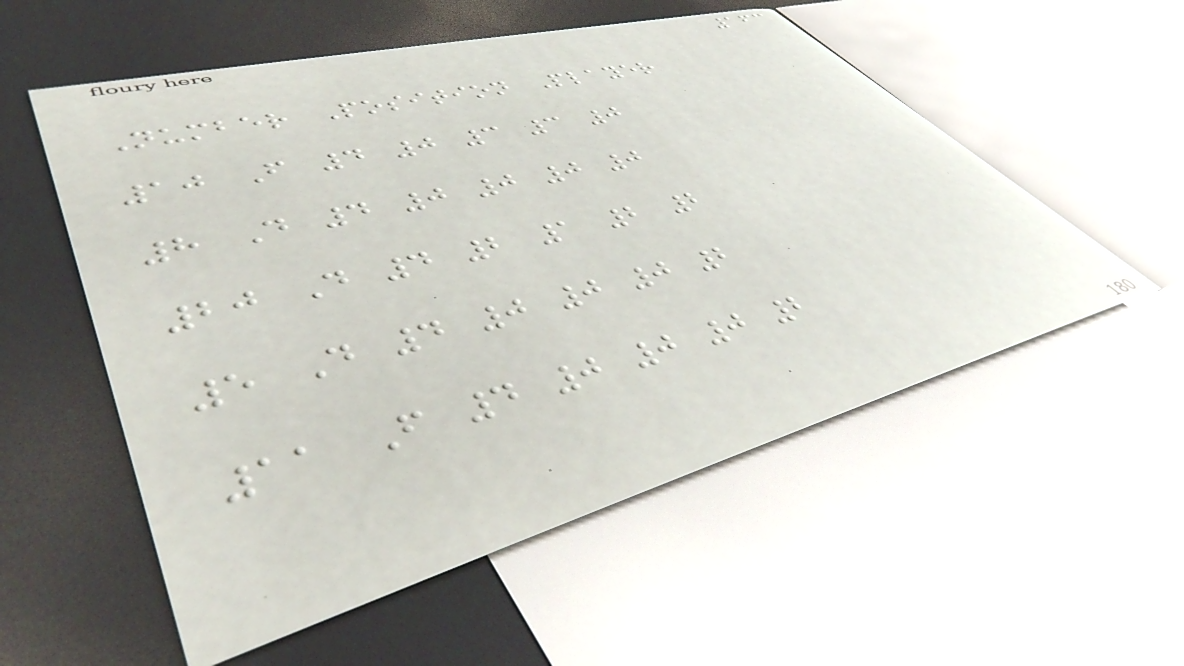163
Number Position Player
10 F 4 0 3 3 0
8 D 4 0 0 0 0
20 D 4 2 1 2 2
5 D 4 0 0 0 2
11 F 4 0 0 0 2
